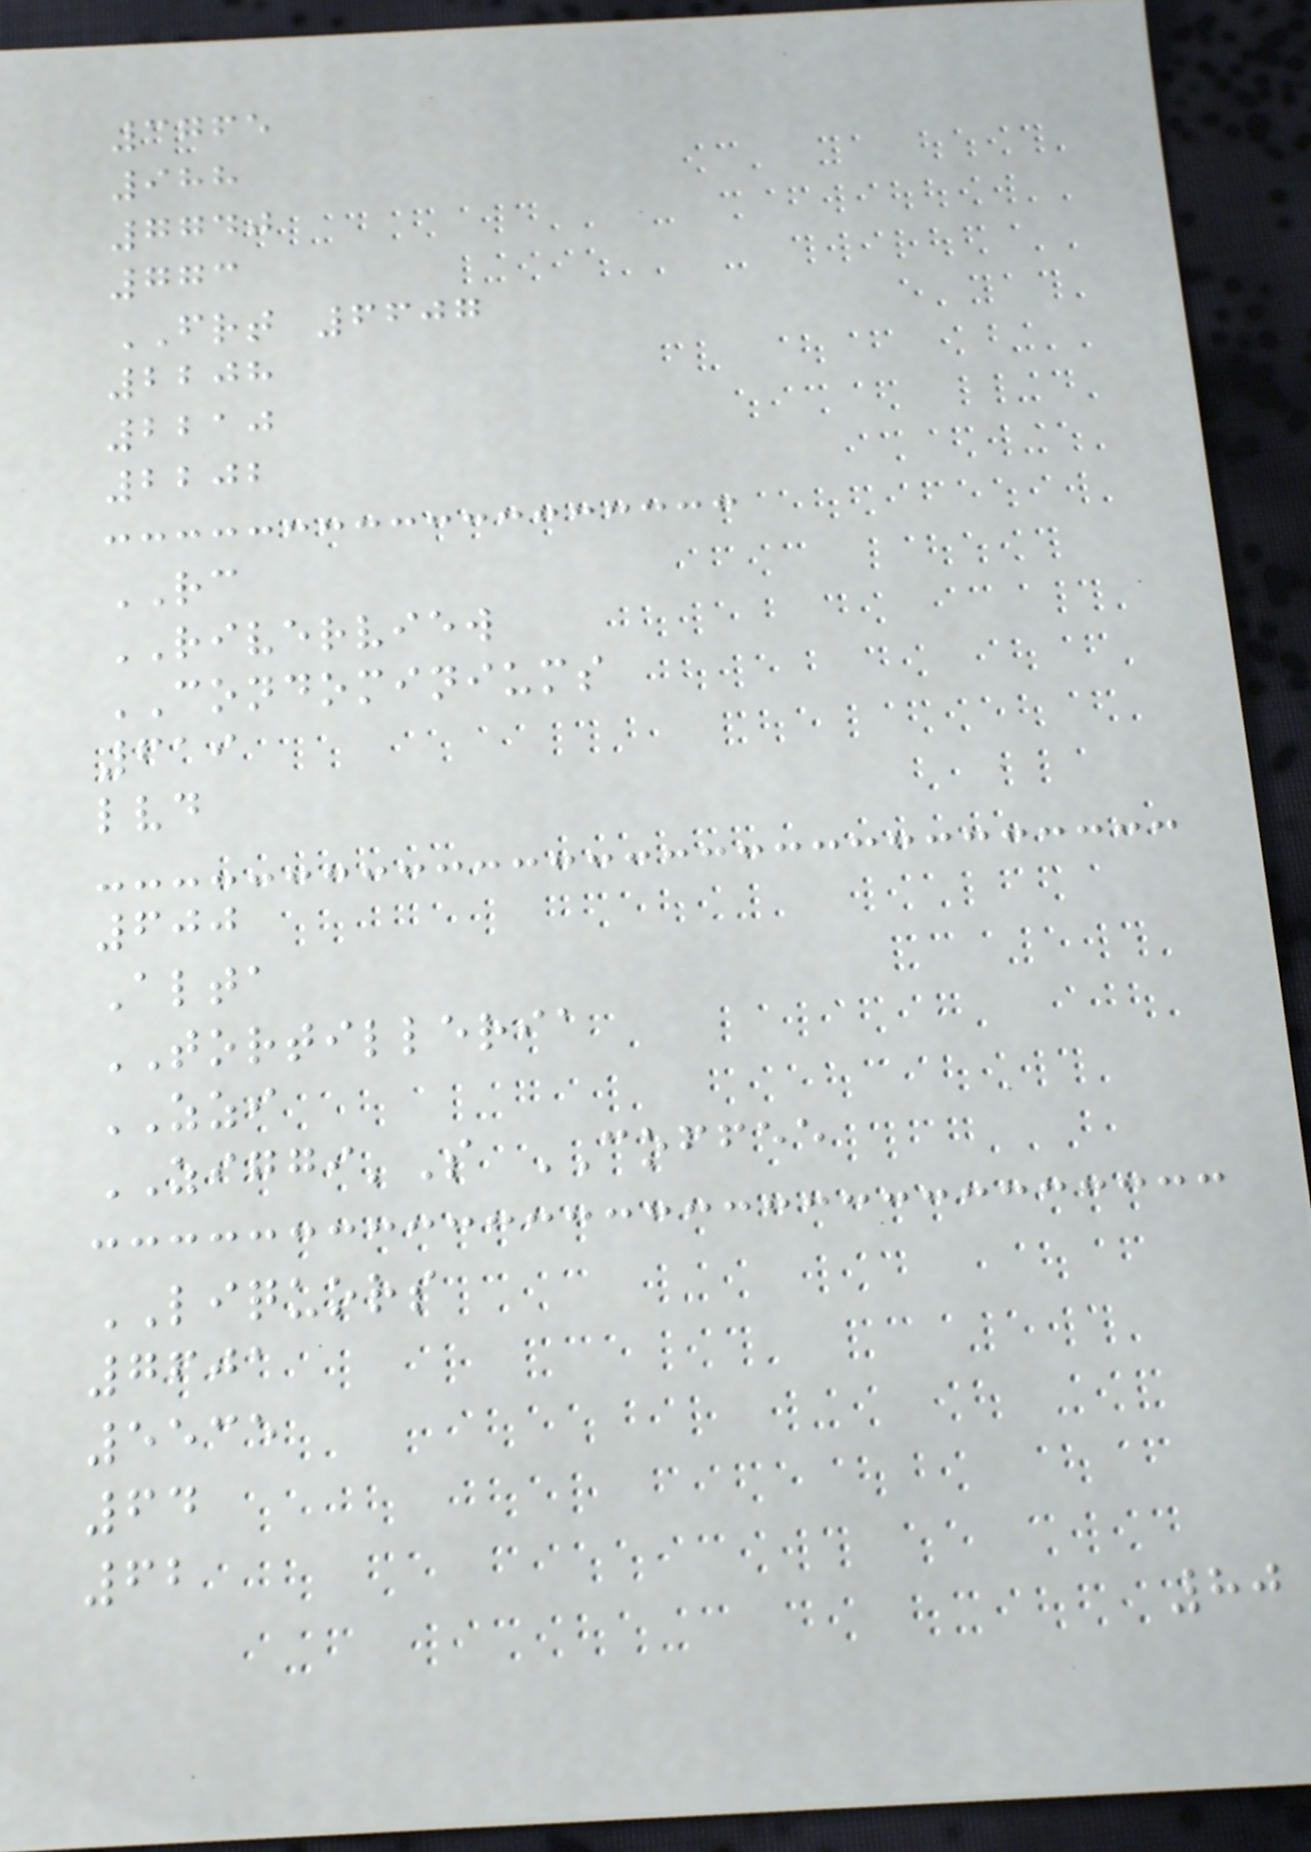3765
988
7740
773
FRT 6607
2208
2210
2202
RC
RIVERVIEW
CONDOMINIUMS
619
lvd
600
Alta
TORTILLERIA
ZZI
ZIGGI'S COFFEE
LIQUORS
7601
5535
64
62
80
